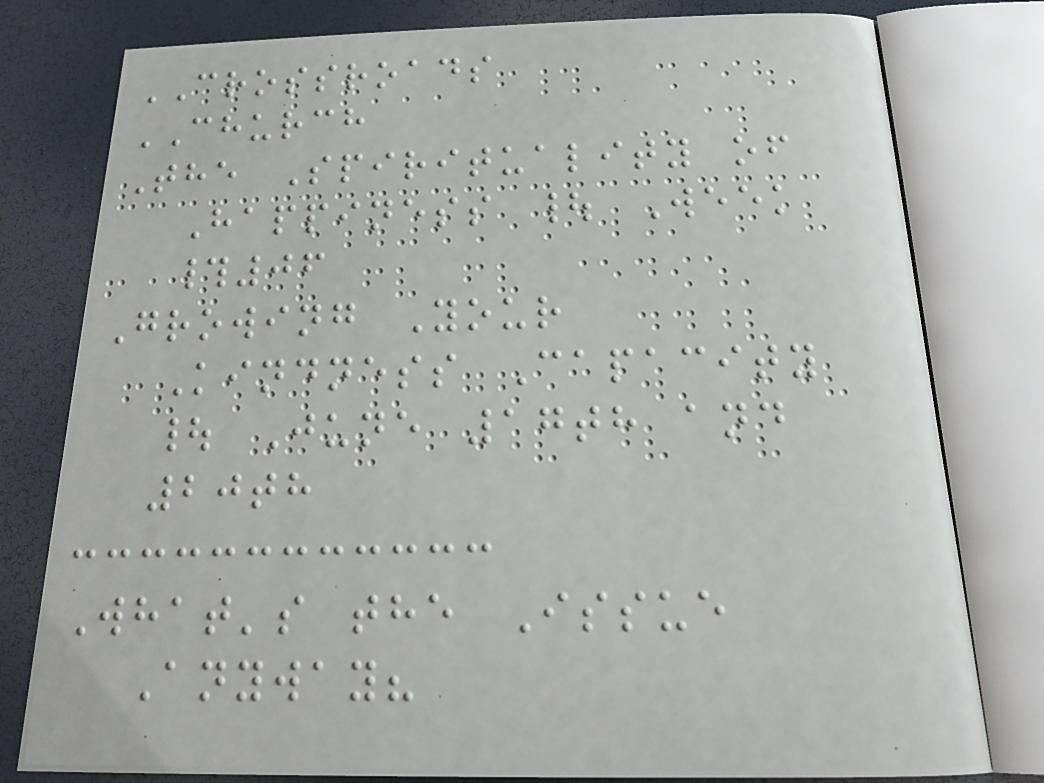CROSSROADS
CHURCH
The Spirituality of
Happiness | Week
#06
Growing Your
Kindness Capacity
| June 17th and
20th
What's the Issue
Anyway?
